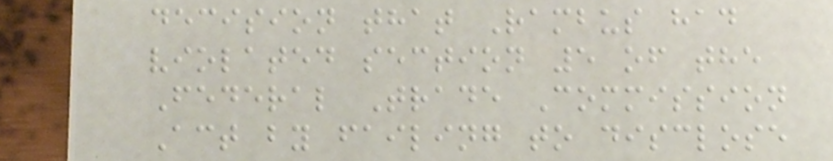decision that Rambus had
violated section 5 of the
Federal Trade Commission
Act by failing to disclose
